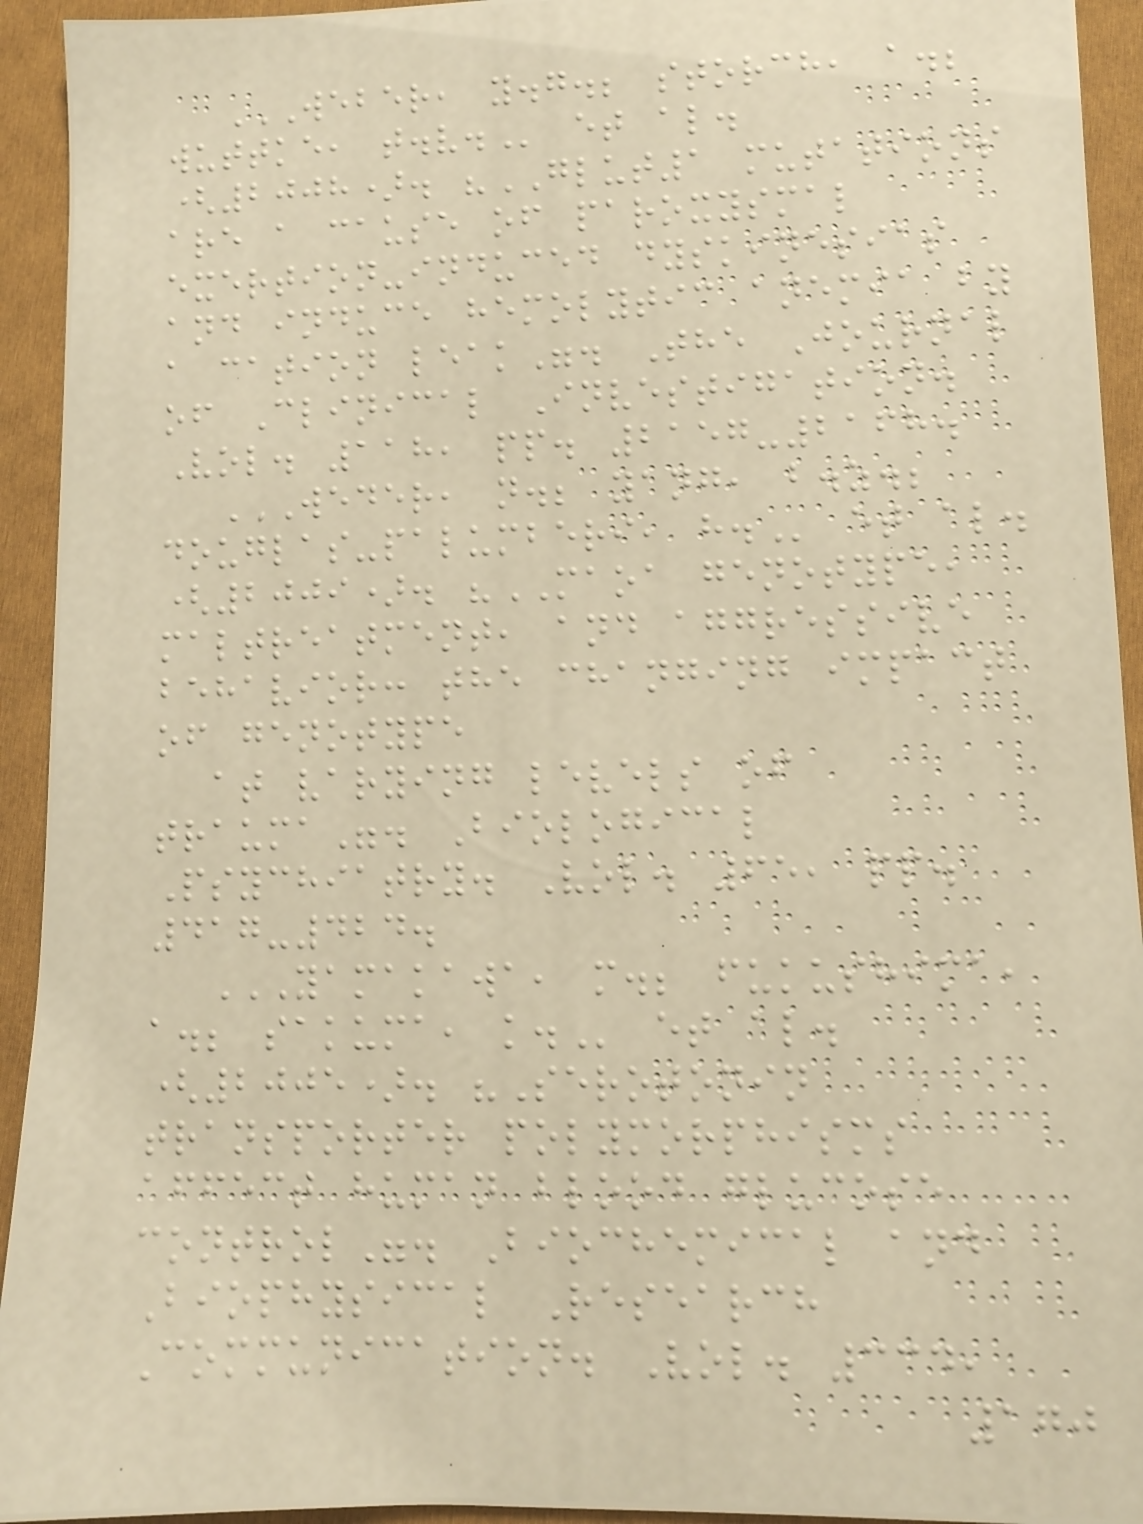WEBER, Y.G.; STORCH, A.;
WUTTKE, T.V. et al.
(2008). "GLUT1 mutations
are a cause of paroxysmal
exertion-induced dyskinesias
and induce hemolytic anemia by
a cation leak". The Journal
of Clinical Investigation.
Vol. 118, pp. 2157-2168.
WEDER, N.; YANG, B.Z.;
DOUGLAS-PALUMBERI, H. et al.
(2009). "MAOA genotype,
maltreatment, and aggressive
behavior: the changing impact
of genotype
at varying levels of
trauma". Biological
Psychiatry. Vol. 65, pp.
417-424.
YAMAKAWA, M.; FUKUSHIMA,
A.; SAKUMA, K. et al.
(2005). "Serotonin
transporter polymorphisms
affect human blood glucose
control". Biochemical and
Biophysical Research
Communication. Vol. 334,
170
